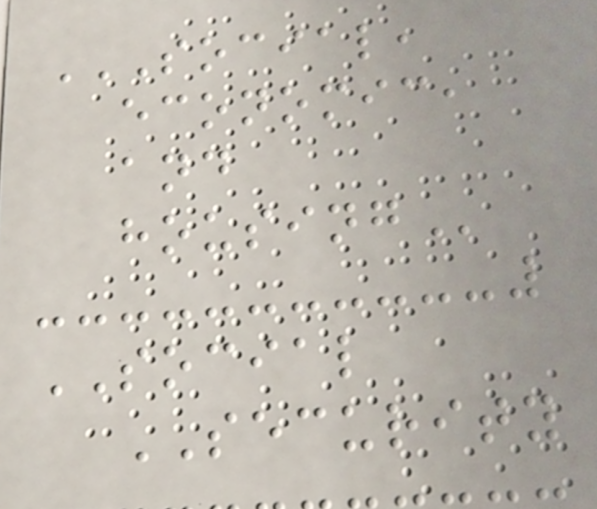SOCIAL,
ECONOMIC,
AND
HOUSING
SOCIAL
SECURITY
